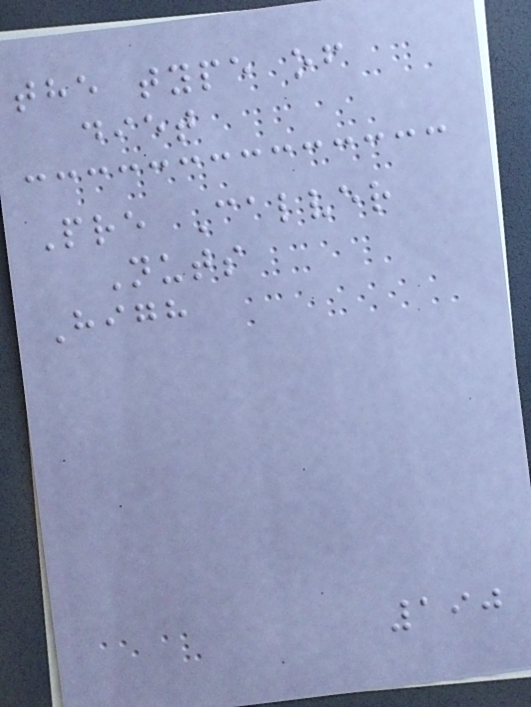the type of
diet
Pre Calver
Nuts
High
190
